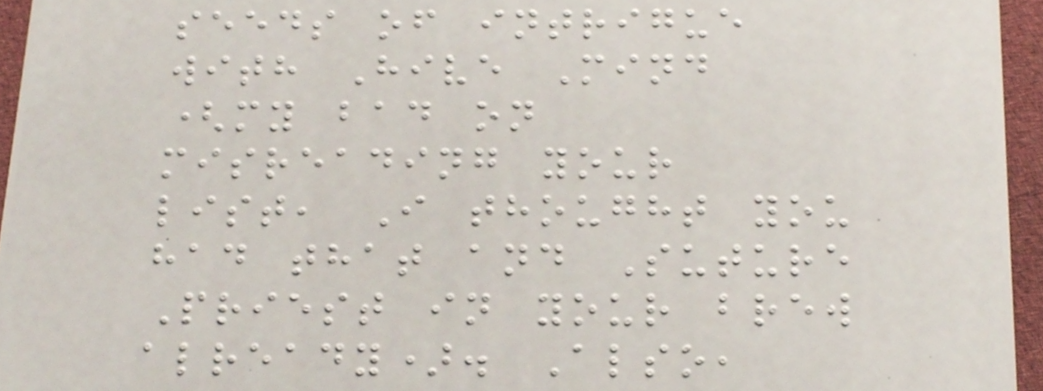seeds of intrigue
with Hive Mind
(my bad on
misreading your
list, I thought you
had that and Suture
Priest in your brew
already). Also,
